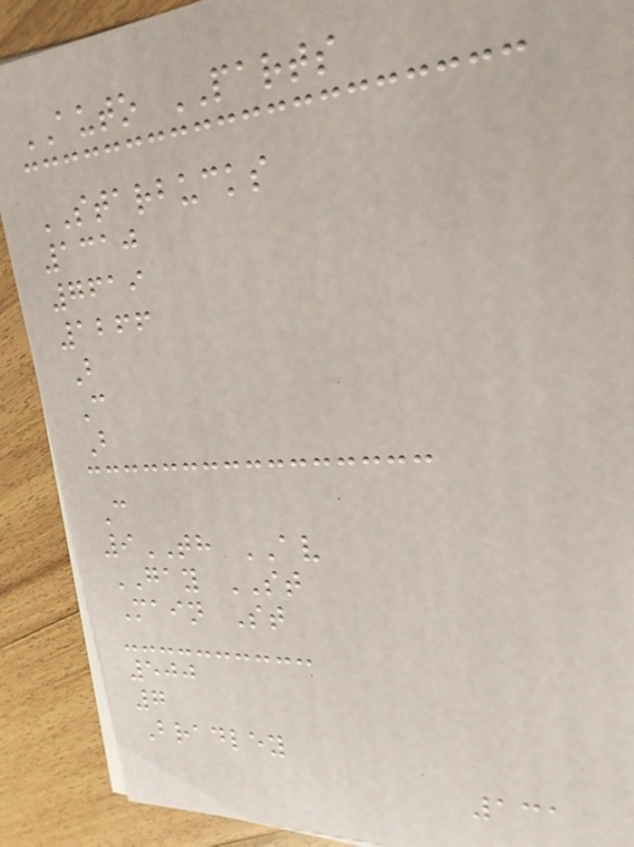AUTO PARTS
STARBUCKS
1310
7619
1266
B
C
B
C
9TH AV
GAY ST
Main St
500
7
Bradley
131
